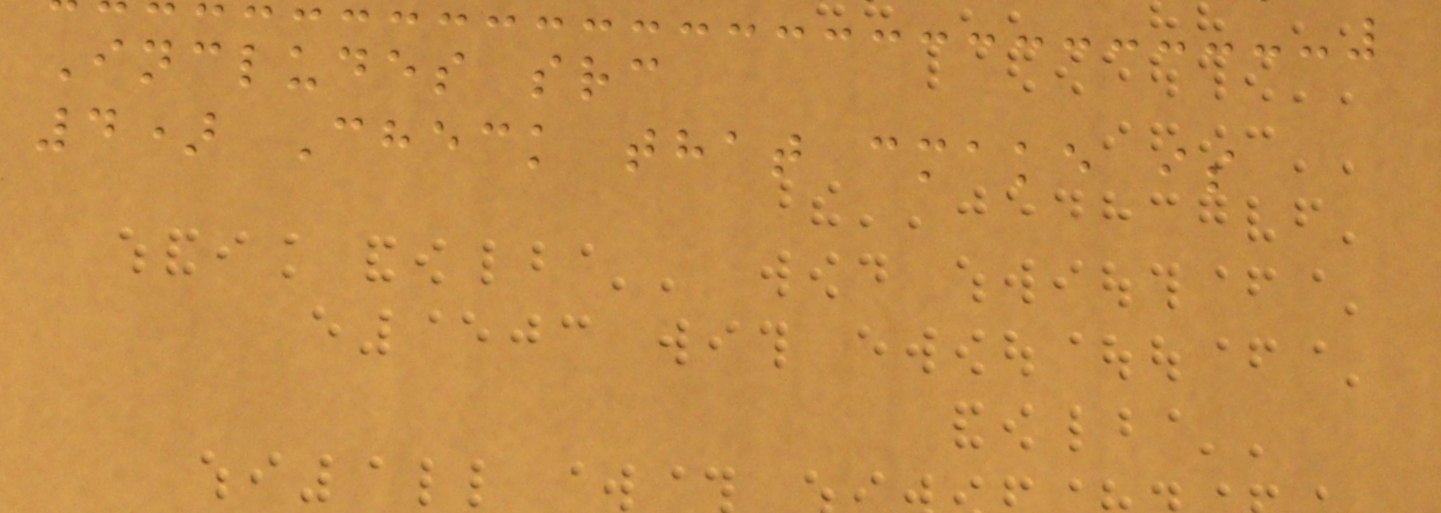Includes src
4) Check that cmake is
